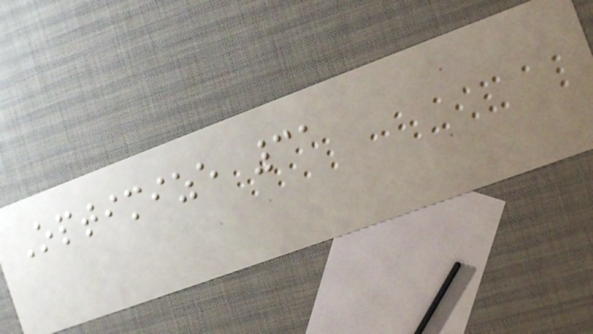Optimize 31
